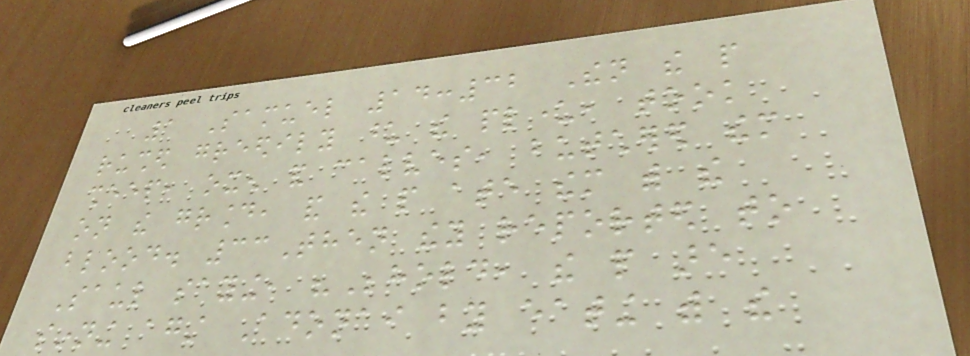1 Samuel 14:32 Then the people
rushed greedily upon the plunder, took
sheep, oxen and calves, butchered them
on the ground, and the people ate them with the
blood. 33Then they reported to
Saul saying, "Behold, the people are
sinning against Adonai by eating with the
